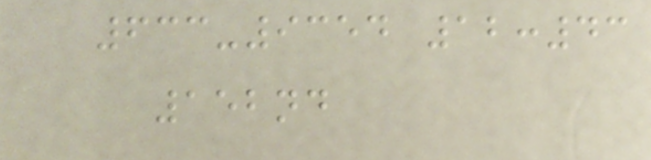633-9354 12:43
152nd
